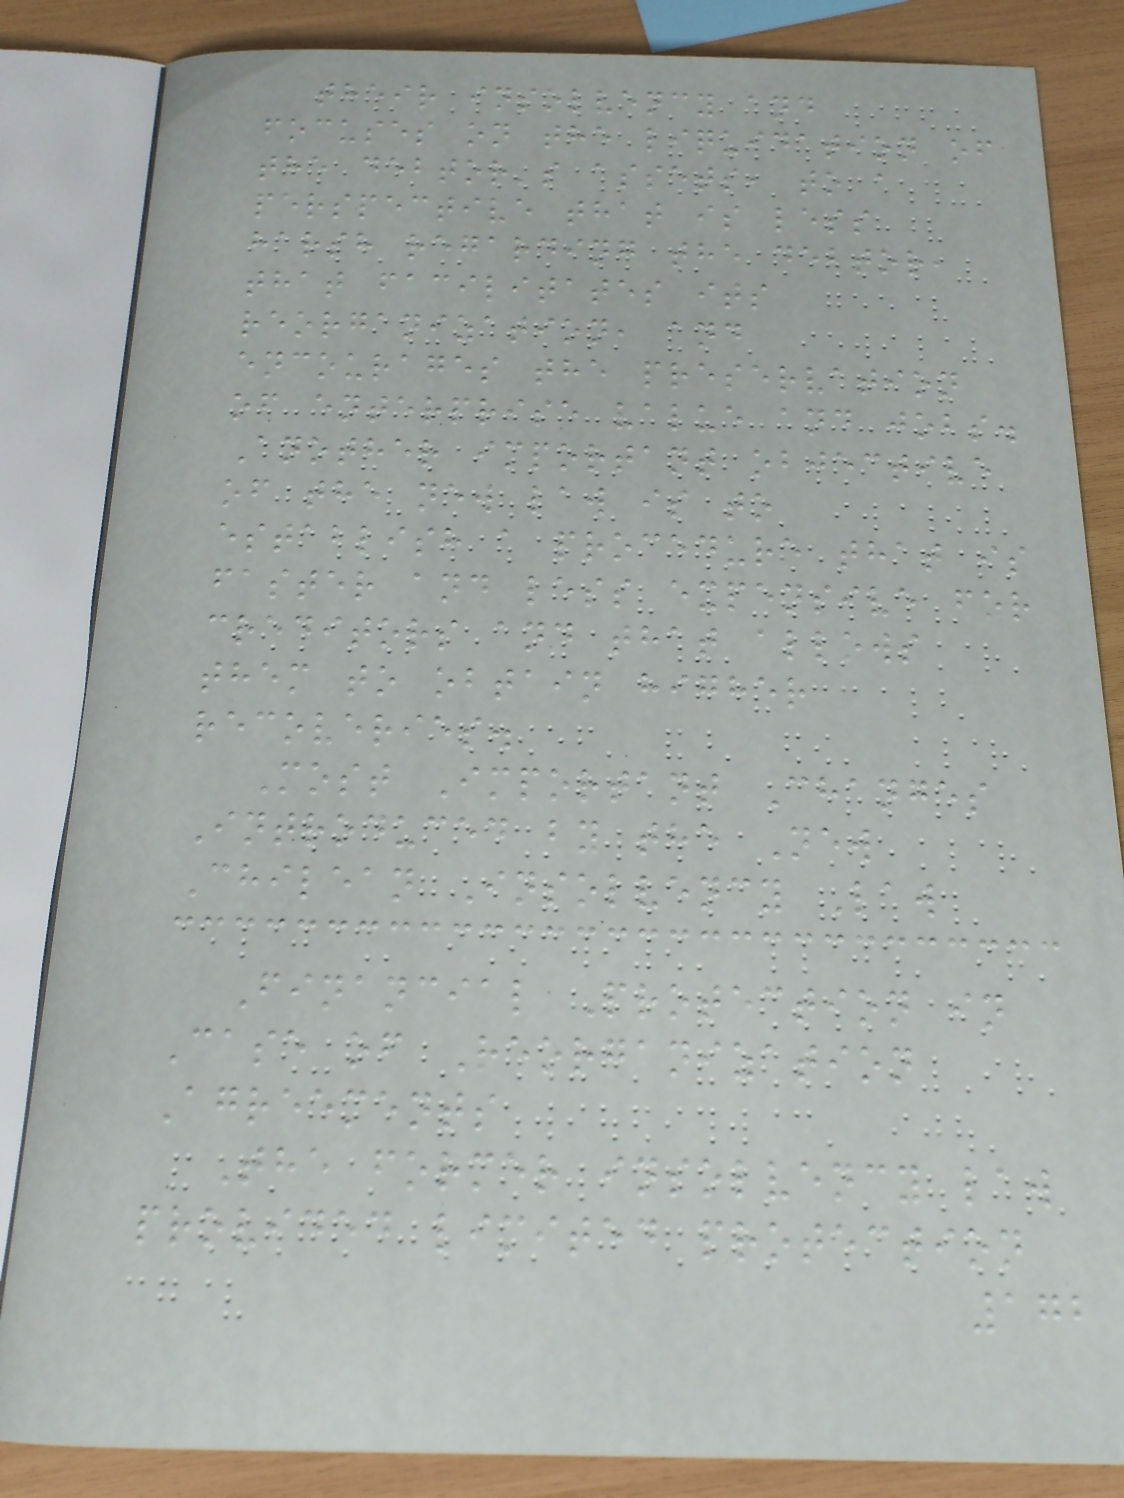their insolvency and
focuses on the liquidation of
the debtor's assets, to a
perspective that is less
harsh regarding the debtor,
that facilitates its
reorganization, and
encourages the preservation
of enterprise value and jobs.
Another important objective
of the new law is to
establish a procedure that is
faster and less expensive for
creditors and that allows
them to obtain higher
recoveries.
Most Important Changes
Introduced by the New
Chilean Insolvency Law
Financial Protection in
Case of Reorganization
Agreements
The former insolvency law
provided limited protection
172
